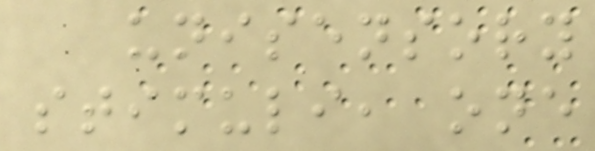unisensory
stimuli, one
